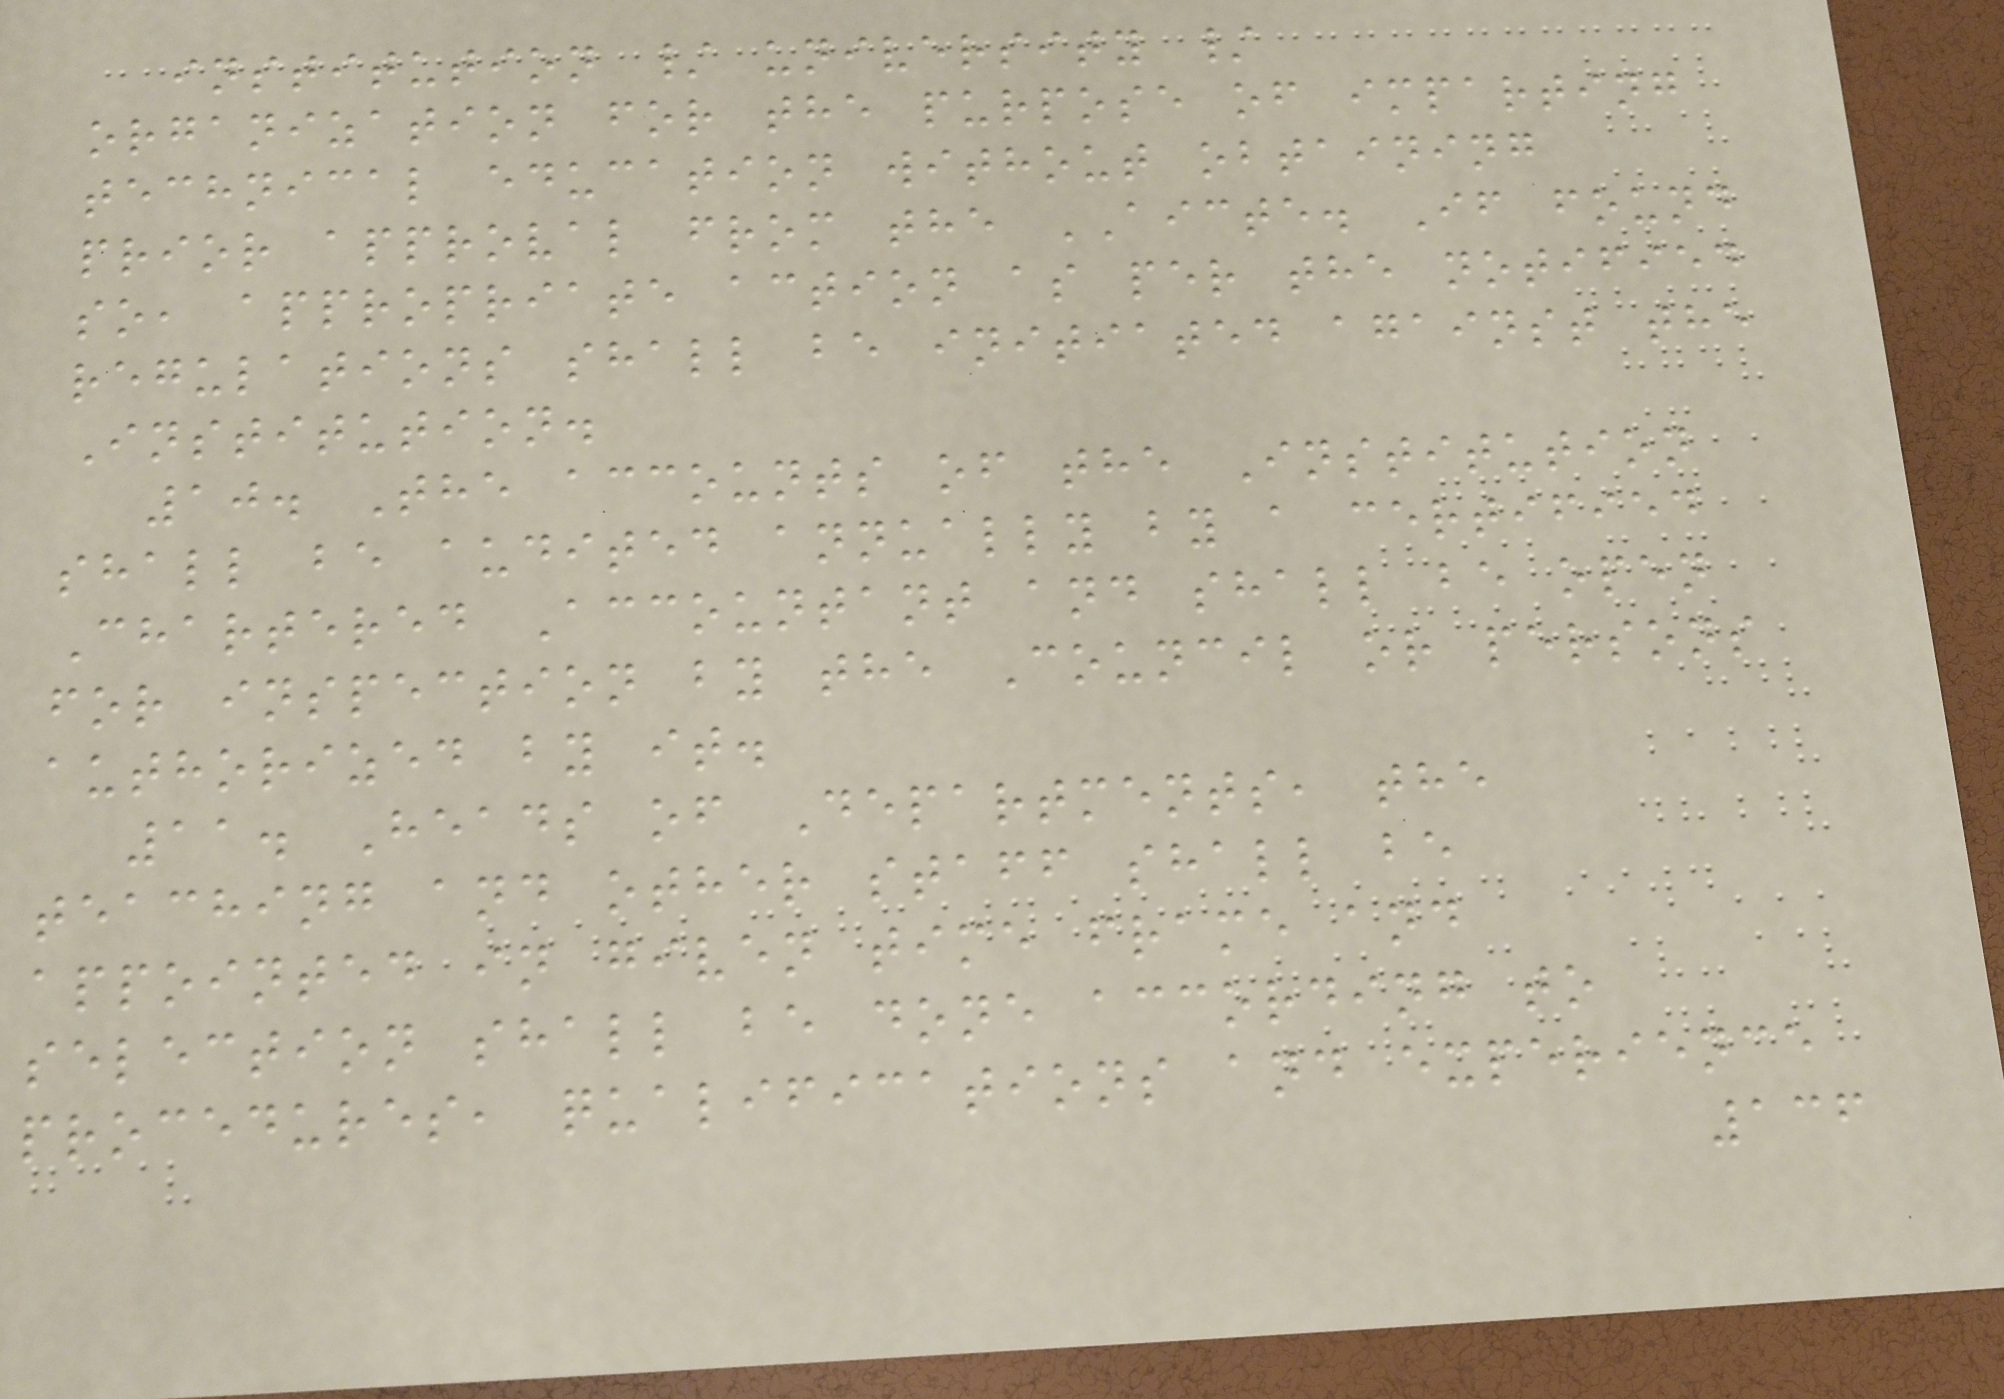institution / university /
organization for the purpose of imparting
technical education without obtaining
prior approval from the AICTE. If found
so, appropriate action as per the notified
regulations shall be initiated against the
Institution.
10. The accounts of the Institution
shall be audited annually by a certified
Chartered Accountant and shall be open
for inspection by the Council or persons
authorized by it.
11. Heads of Departments, the
teaching and other staff shall be
appointed in given time frame and
selection shall be done according to
procedures, qualifications and experience
136
